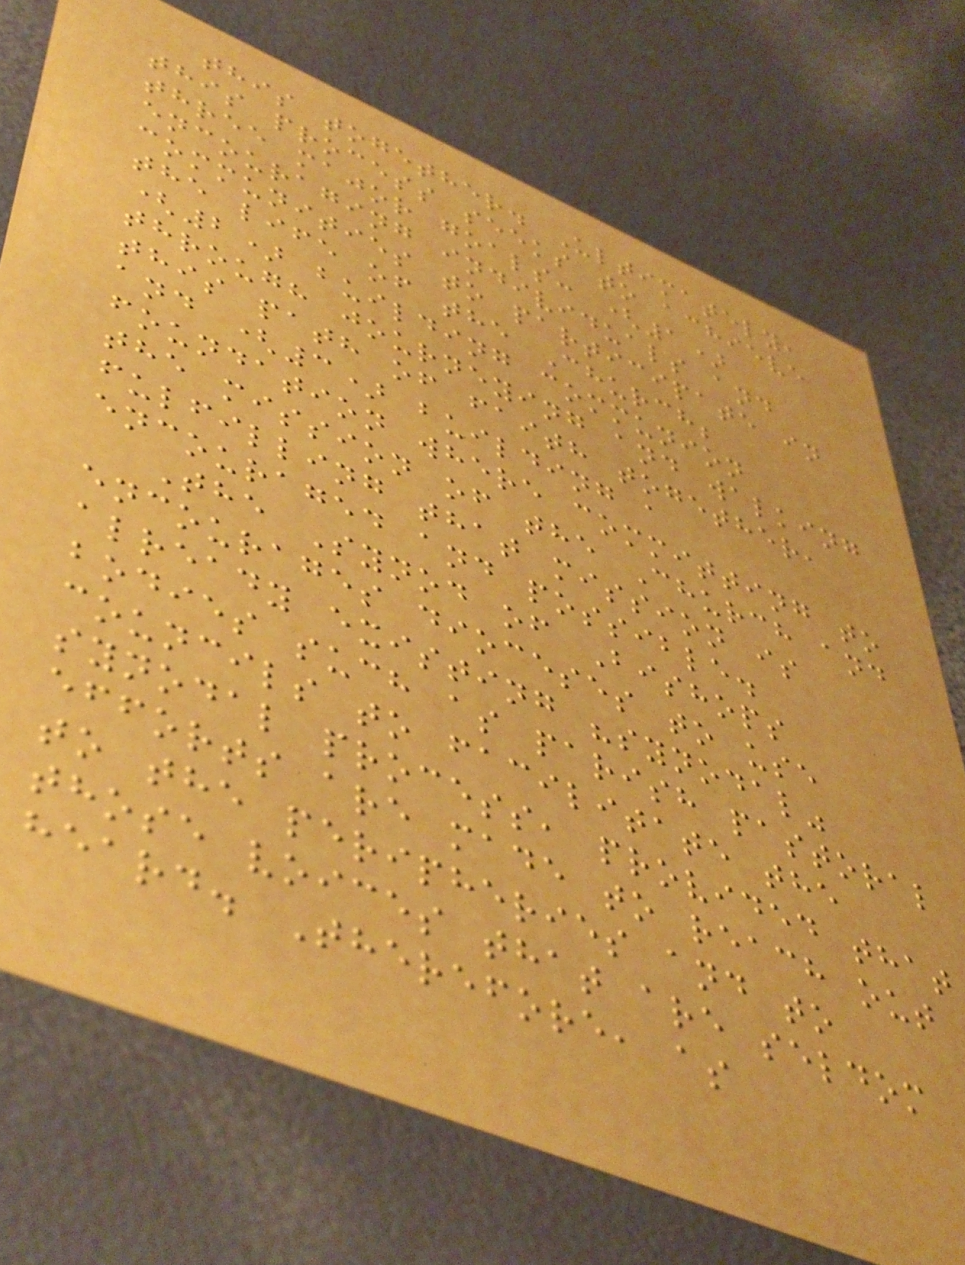this together. Ultimately,
this process seeks to achieve
three major goals: (1)
encouraging individuals and
communities to participate in
the life of the Church;
(2) building communion
through journeying and walking
this path of faith together,
and (3) building a
foundation where committing to
the mission of the Church and
fulfilling that mission is
encouraged and possible.
The Synod of Bishops
encourages dioceses to use
already existing "synodal"
bodies such as parish pastoral
councils to facilitate the
synodal process, provided that
efforts are made to reach out
to the peripheries and to
those voices that are seldom
heard. Therefore, as
